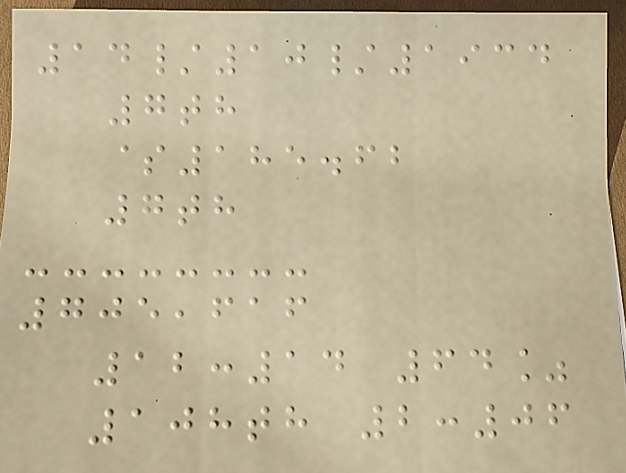14/10/1934
7th
$185.62
7th
705,616
12:14 64%
108th 2:06
